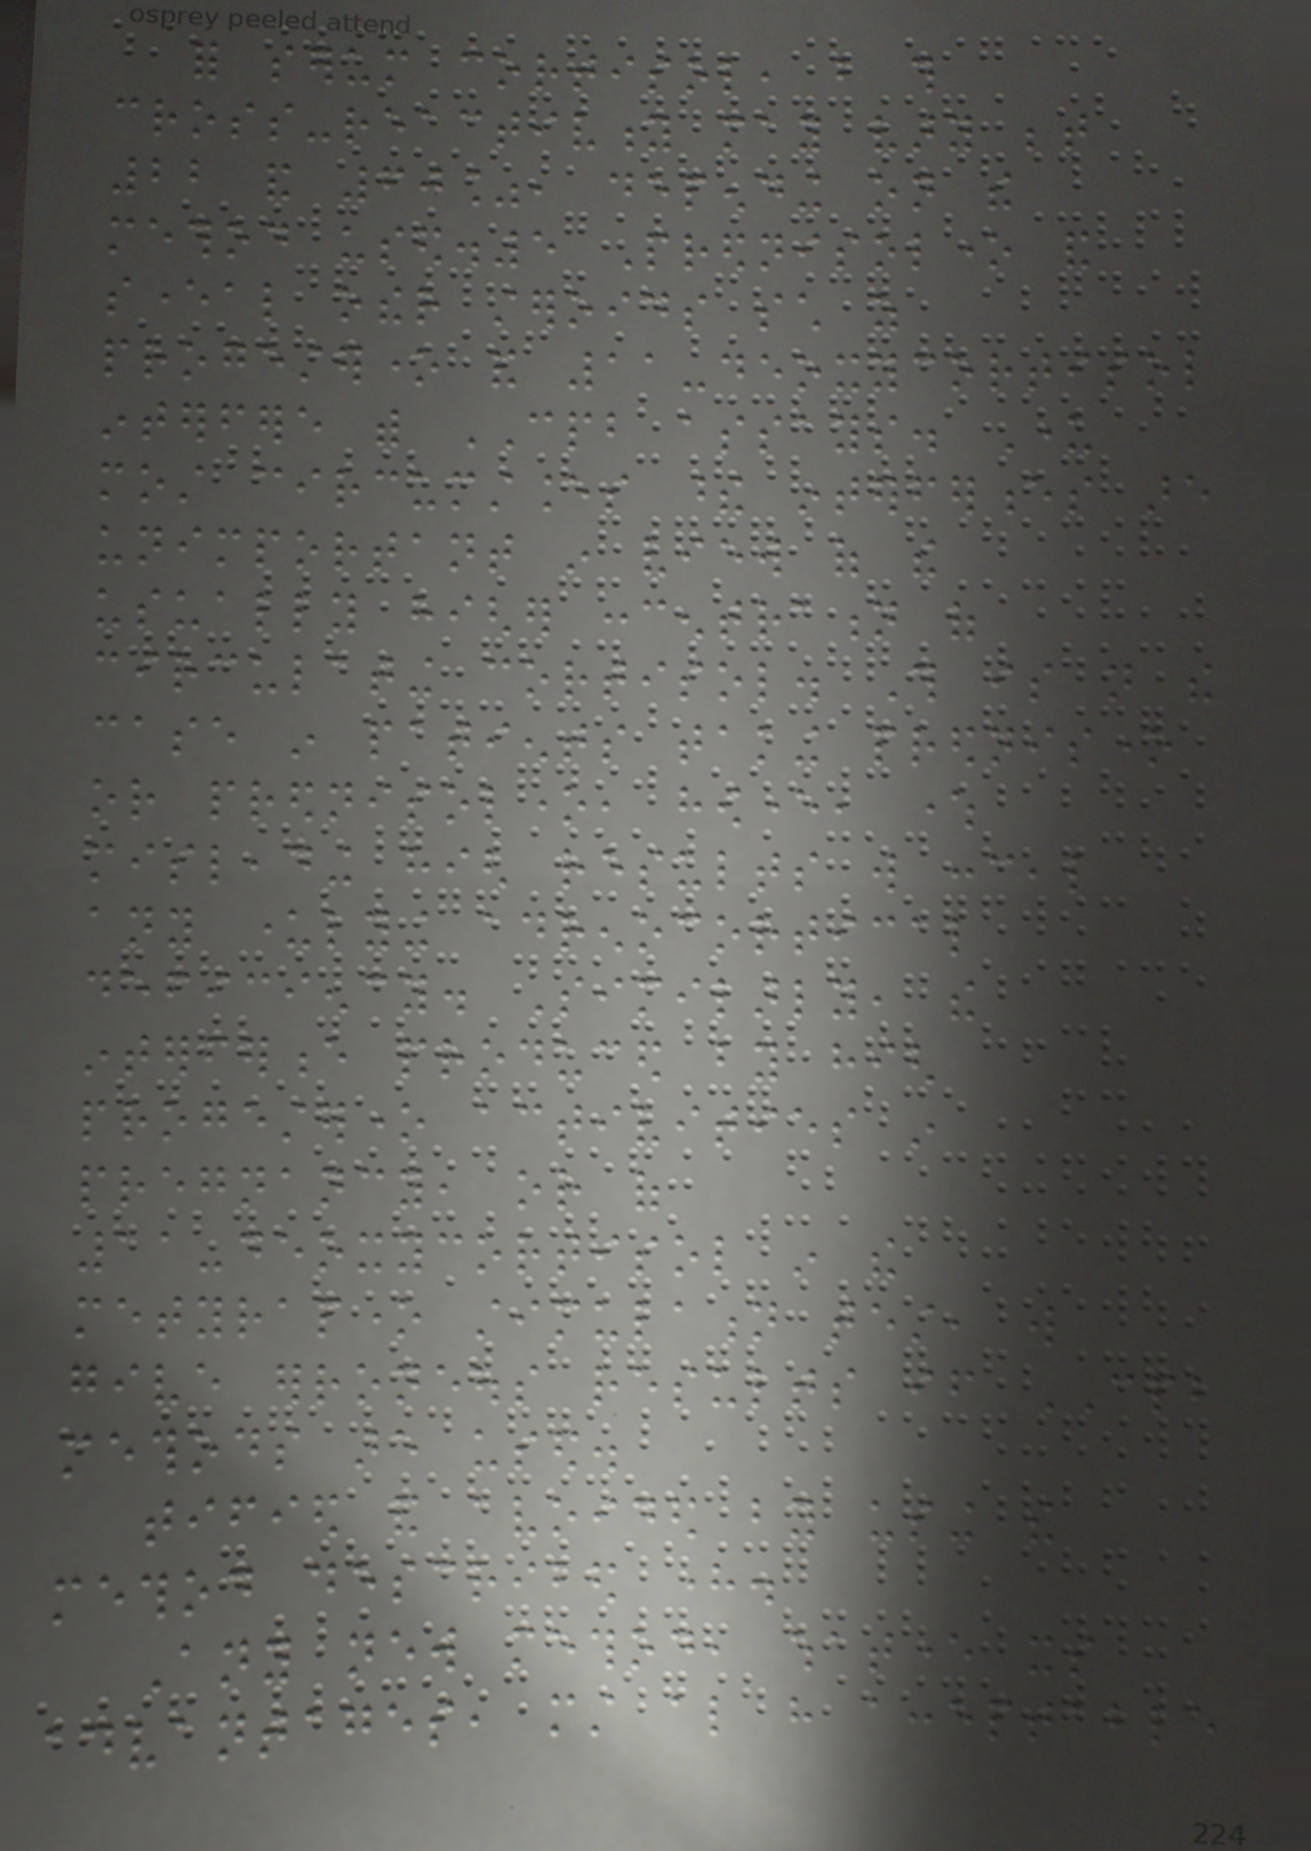for serum cortisol, but this
cross-reactivity may vary between
22 and 60%, depending on the
method used.5 Prednisolone and
several other steroids such as
progesterone and 11-deoxycortisol
interfere with CPB assays. Under
most circumstances these interferences are
unimportant in view of the
usually higher concentration of
circulating cortisol. This is not the
case in patients taking prednisone
or prednisolone, however, where
misleading high results will conceal
any underlying adrenocortical
deficiency. Similarly, the
interference produced by high
progesterone activities in
pregnancy, or of
11-deoxycortisol in the
metyrapone stimulation test, will
give erroneous results if CPB
methods are used.
tified and avoided by using the
method described here.
Any new method, whatever its
advantages, must also have acceptable
